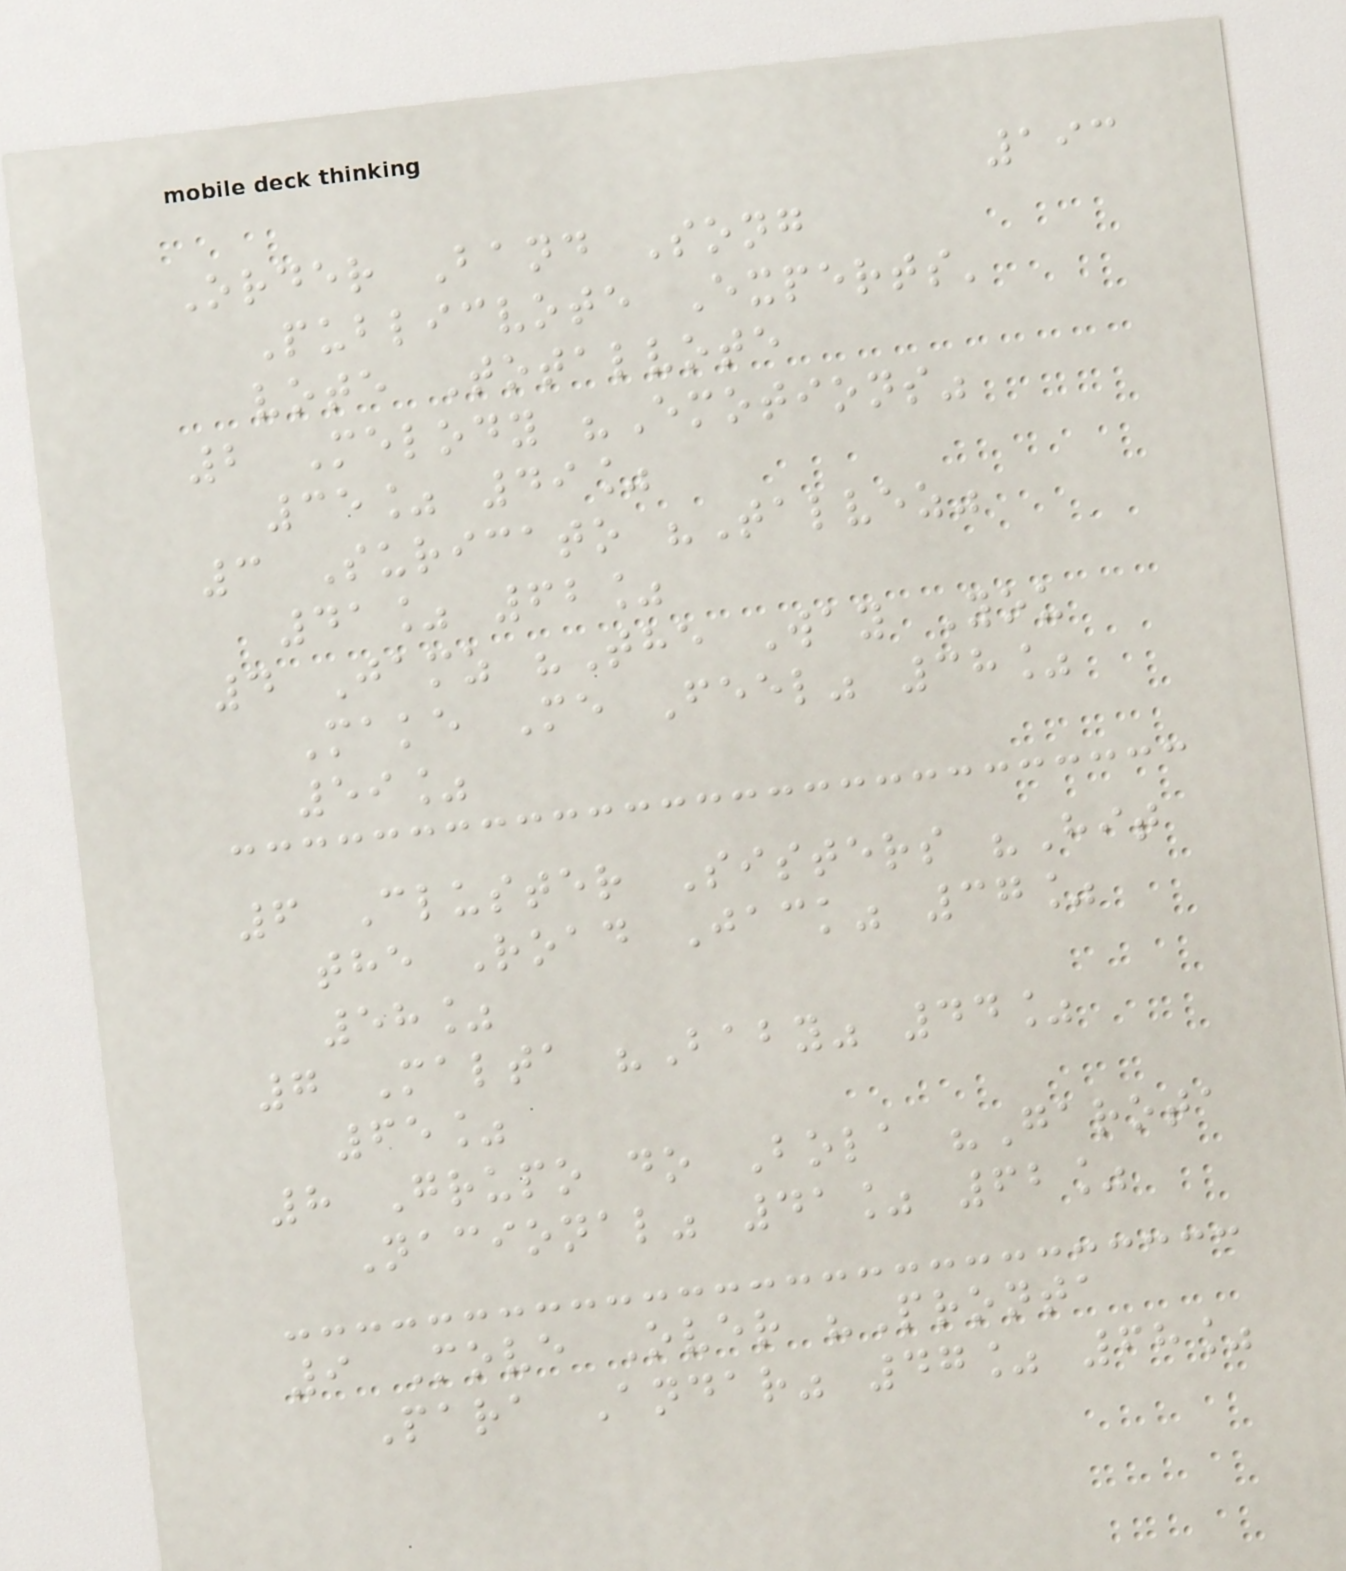193
Order Band Song
Publicvote Experts'
vote Totalvote
2 Melody "Emotions"
35% 49%
3 Suricato "Talvez"
41% 62%
4 Jamz "The Way You
Make Me Feel" 38%
59%
6 Cluster Sisters "Hit
the Road Jack" 37%
58%
7 Malta "Baby" 44%
65%
8 Grupo do Bola "Garota
Nacional" 41% 62%
9 Move Over "Pronta
Para Andar" 47% 68%
